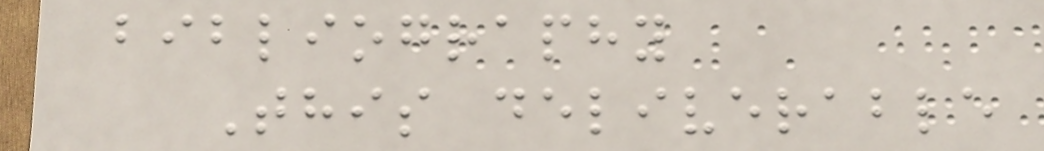bibliography
This deliverable
